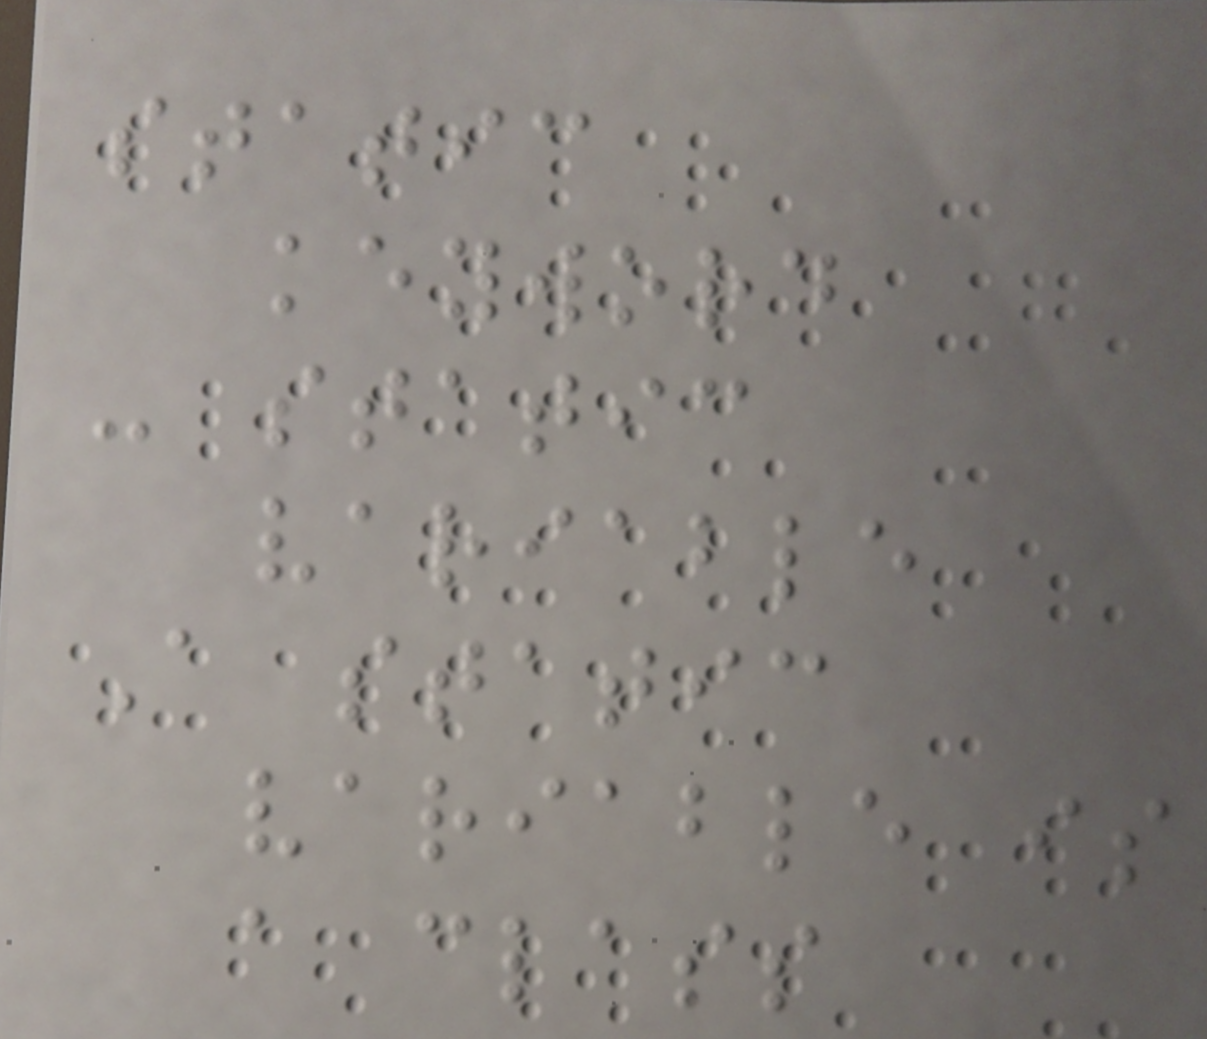static
keyword
- static
variable
A static
variable is
a class
